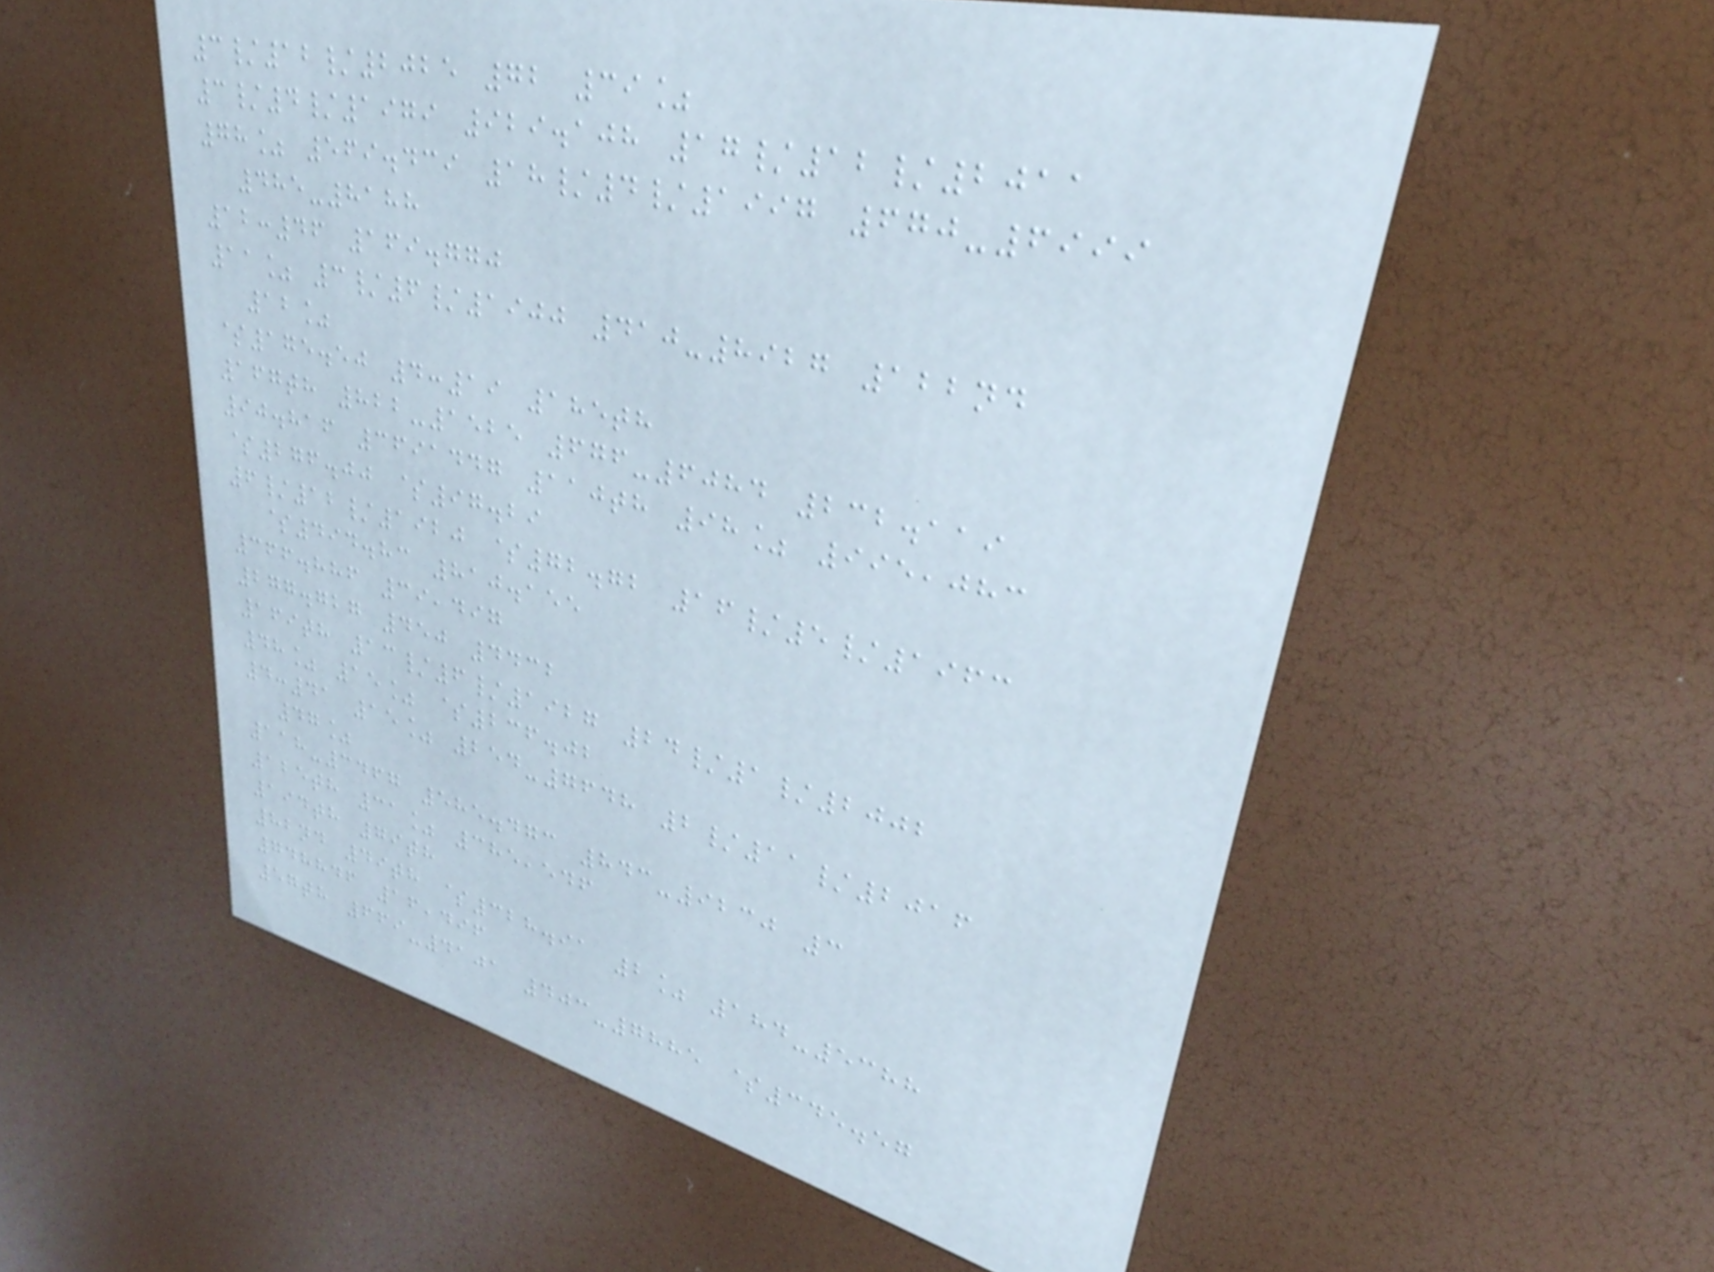3/12/2025 72 39%
3/4/1979 929.108 17/12/2011
78% 569.439 18/4/1997 670-6999
485-8188
12:46 169.770
11% 3/6/1900 410-8927 122nd
12%
$175.50 4:19 185th
167th 822-1525 676-6084 232.119
90.816 3691447 110th 98% 995,083
$276.00 $97.29
6/12/1920 $72.72 16/5/1963
$494.83 810.155
366.886 39,497
277.727 450 4432
169th 13/6/1927 24/1/2002
48% 15% $236.02
4:41 15% 254-7648 2/11/2016
47%
118-3467 585.473 843-9230 3
125th 31% 385,546
194th 79th
82nd 49th $328.91 2% 184-5388
748846 16,496
57th 669-4101 403-7885 $345.57
